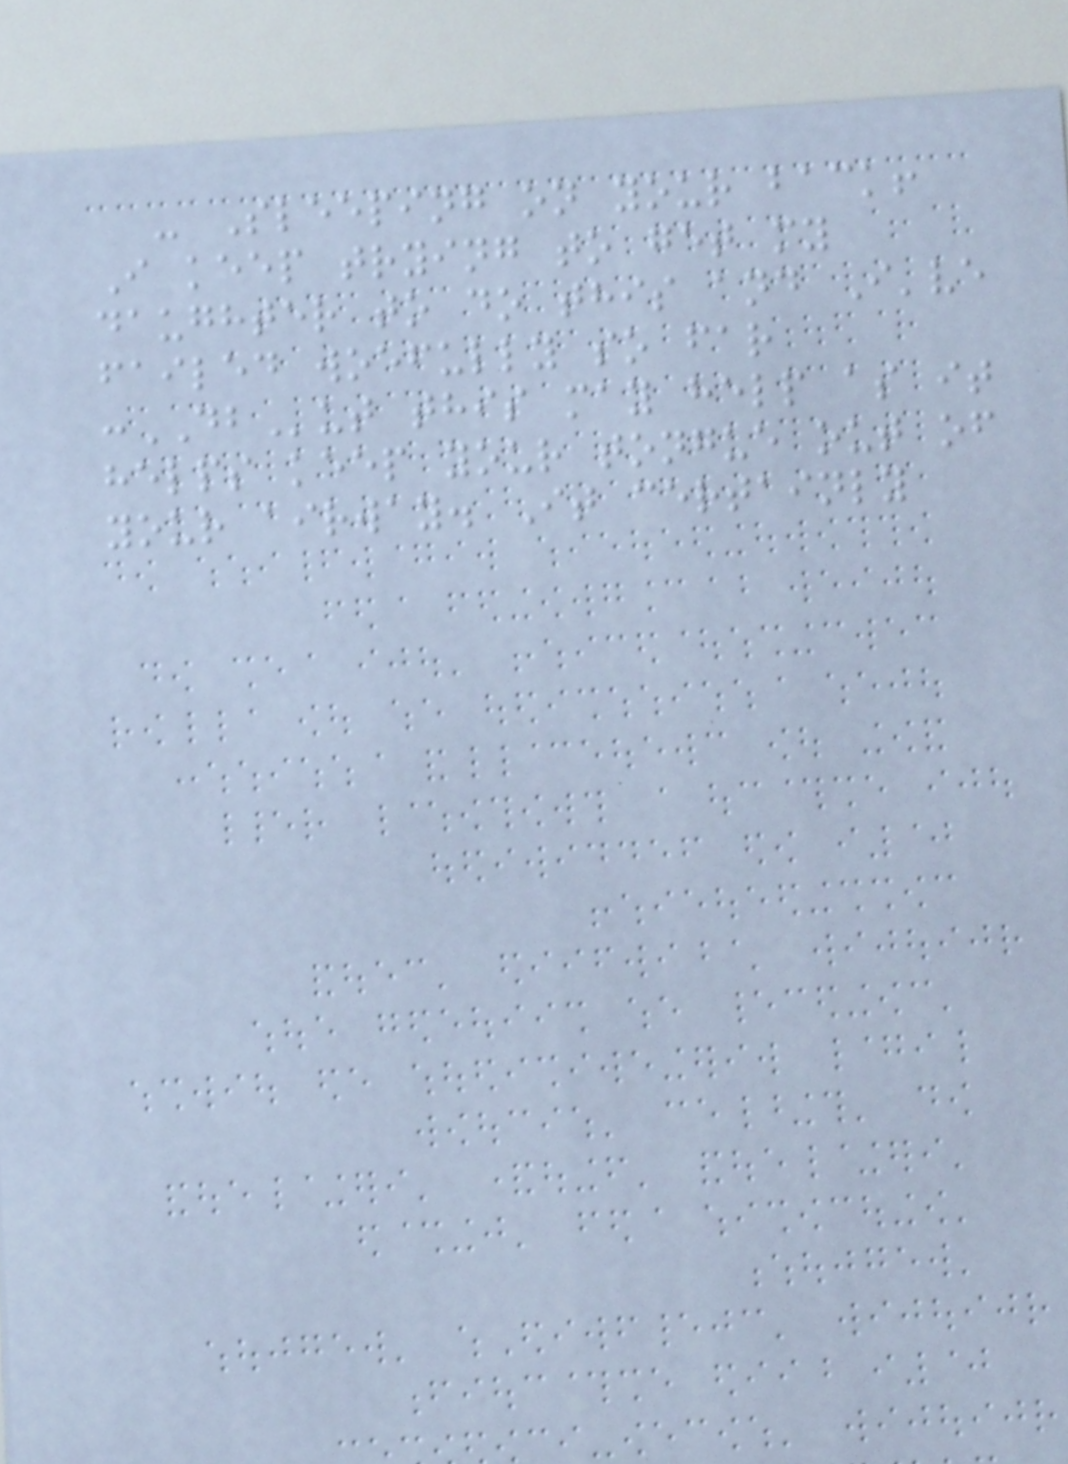- Sleeping on your back!
I keep trying to get my
daughter to do this and I've
failed woefully so far
:DBut this may help as it
helps keep your tongue out of
your airway. It certainly
